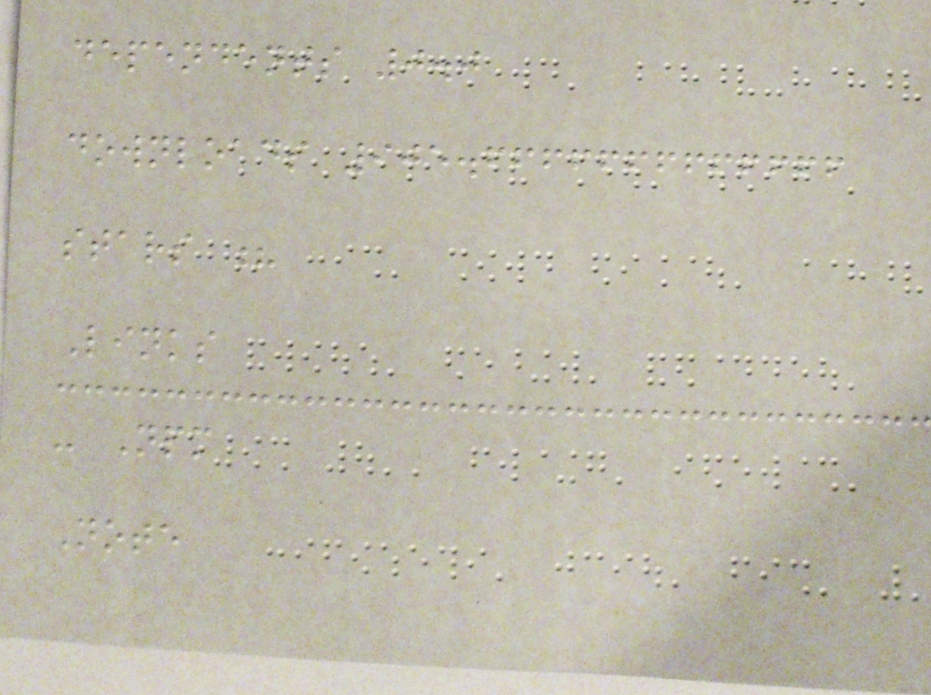dependents 0.0
downloads 905.6666666666666
stars ?
Links
- Npm
Note
